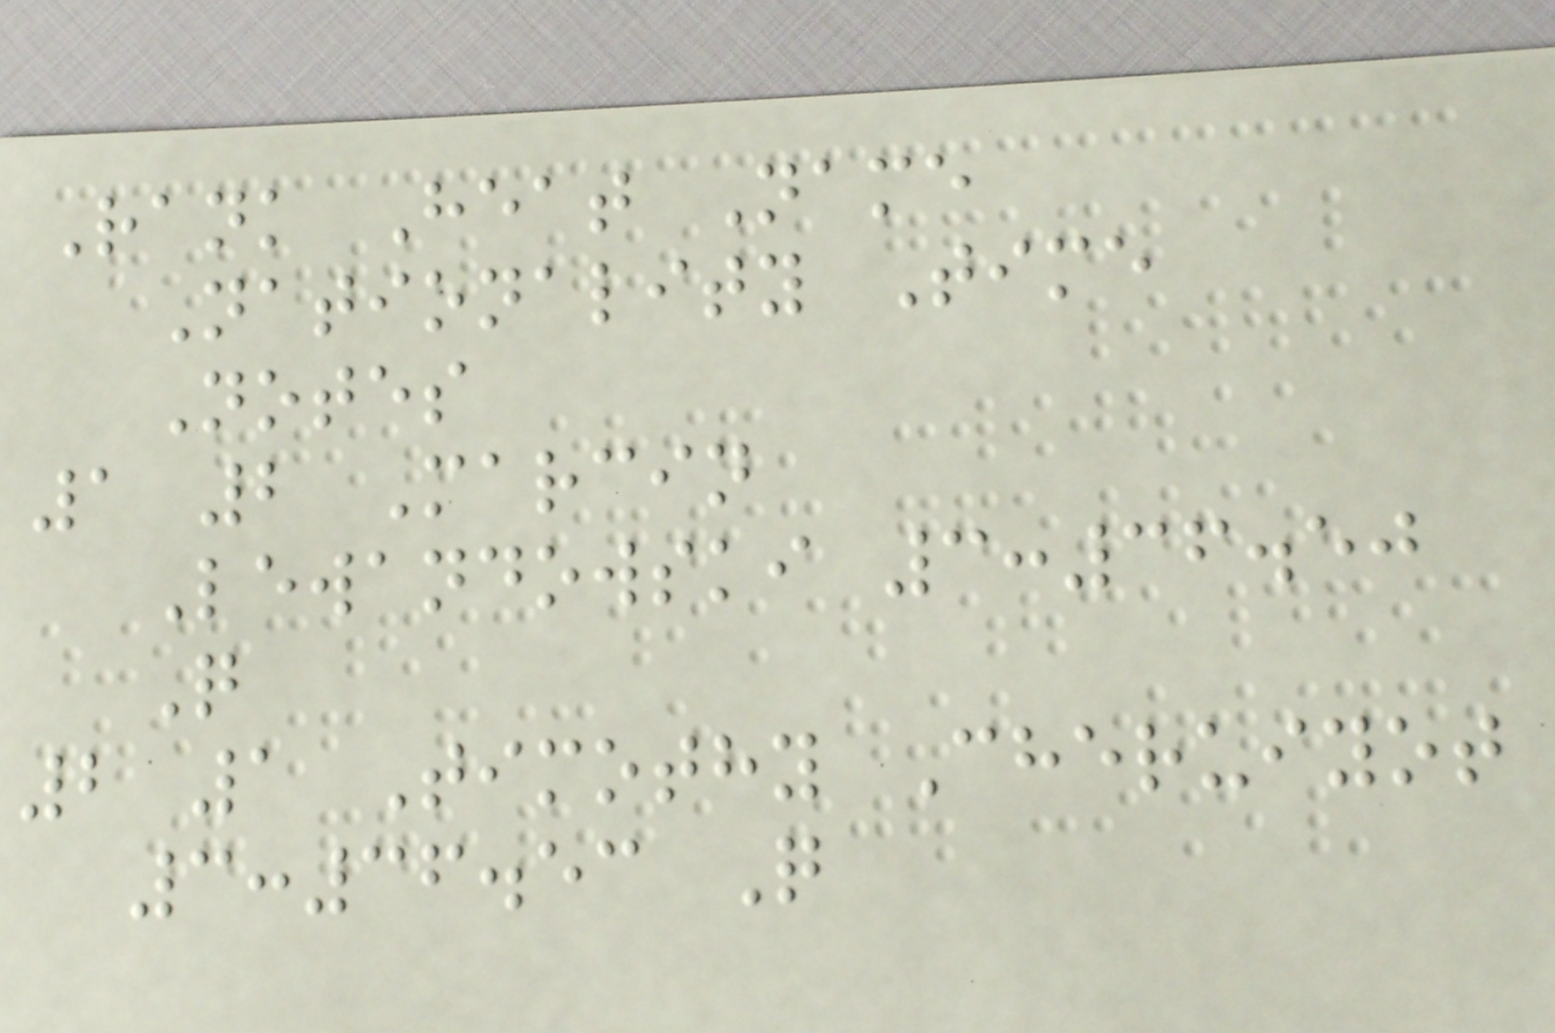Rank Heat Name
Nationality Time
Notes
1 2 Marcin
Lewandowski 3:36.50
Q
2 1 Timothy Cheruiyot
3:36.53 Q
